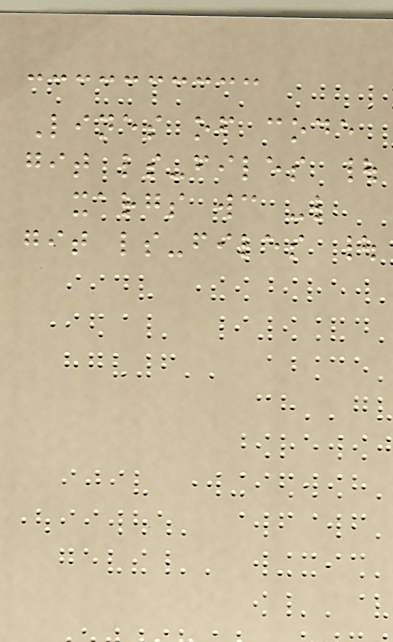Lines of code
git ls-files |
xargs wc -l
git ls-files |
